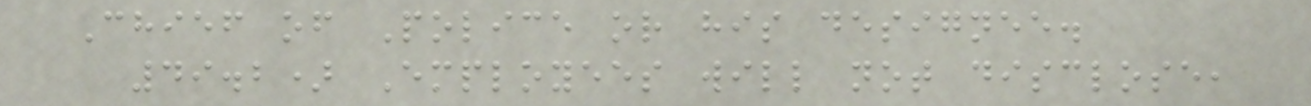Chief of Police or his designee.
49.2) Employees will not disclose,
